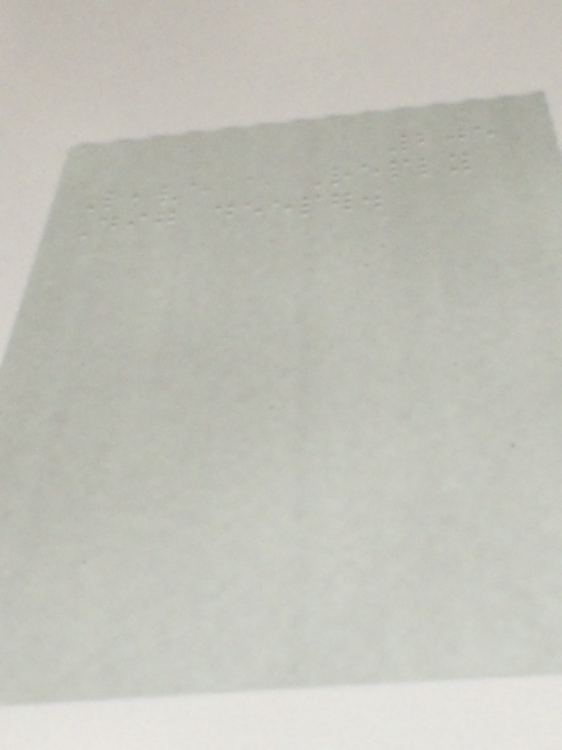205
Leave a Reply
Dig deeper.
